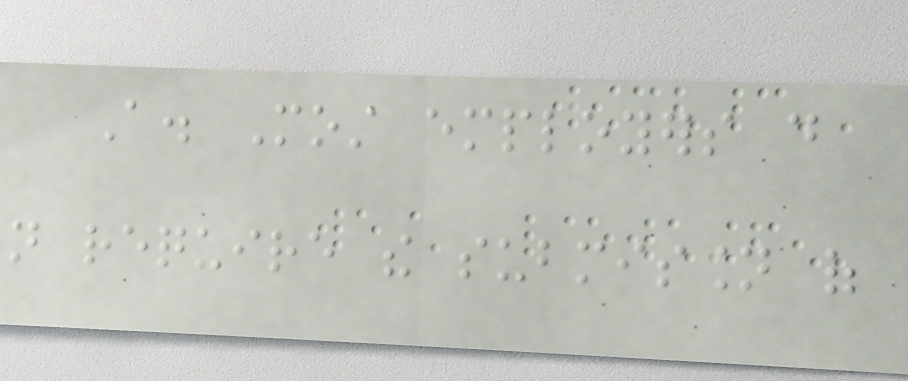A. Most employers do
not require the submission of
